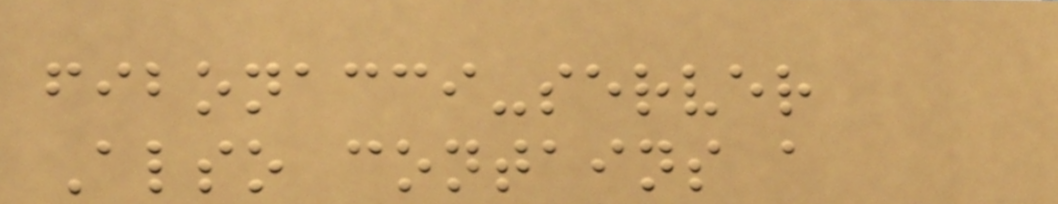fibonacci-server
Also contains a
